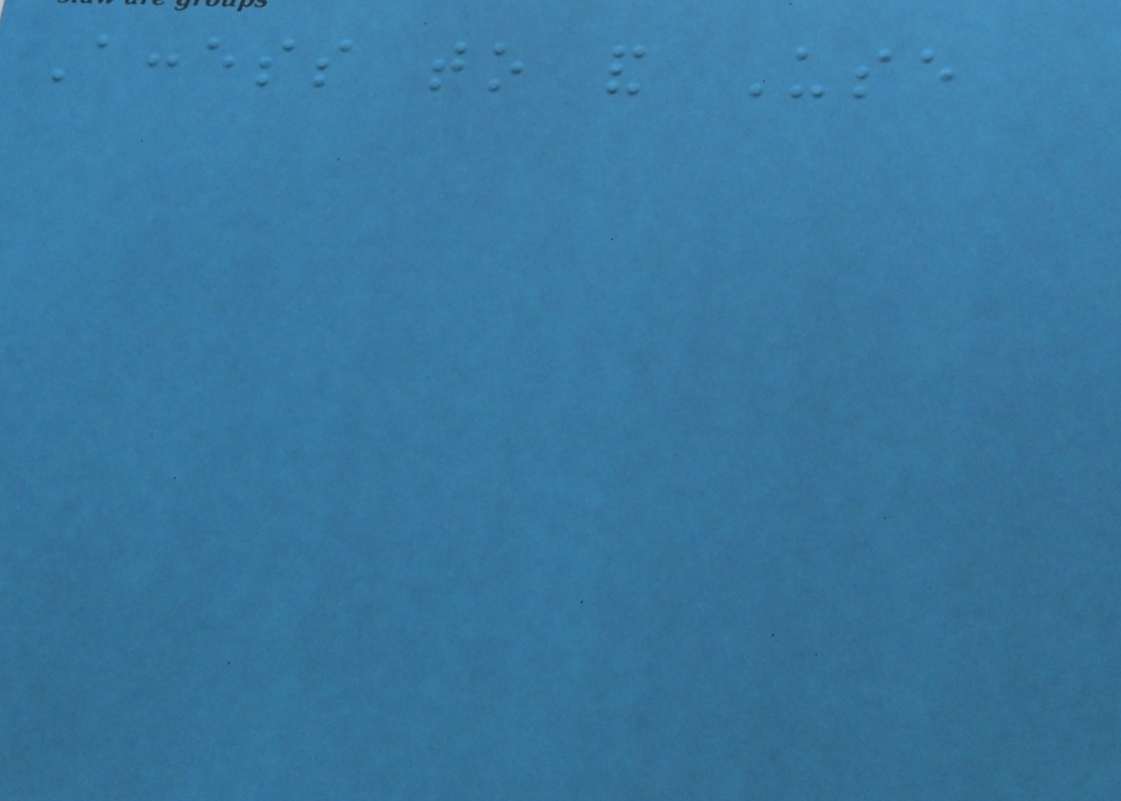Access to and Use
